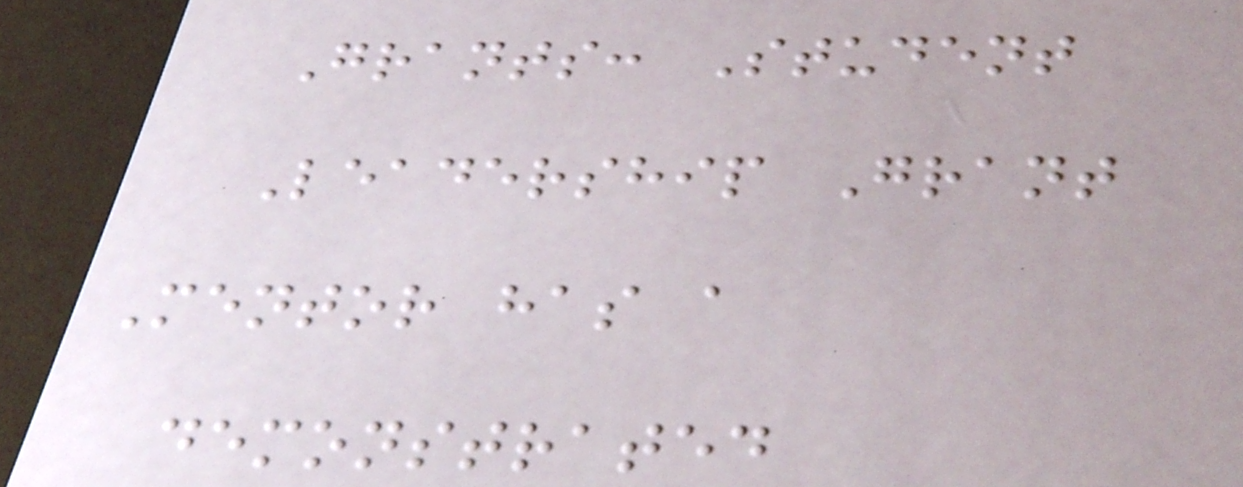Grants: Student
Leadership Grant
Mentor has a
demonstrated
